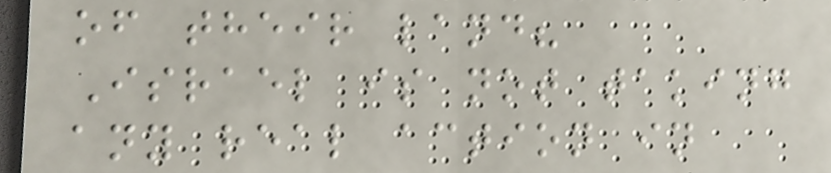of their land?
Israel is not taking
any real action in
